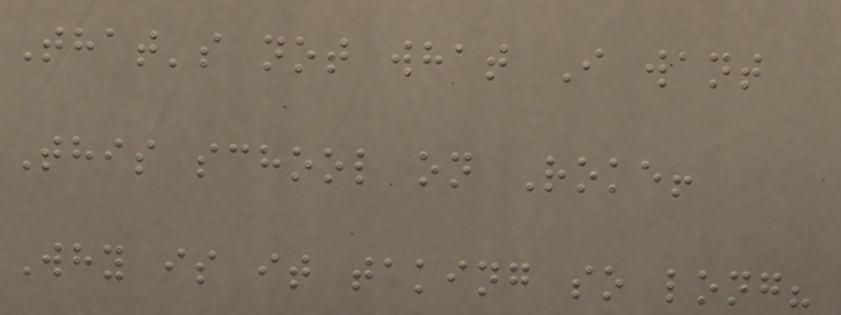That's not what I want
This school on Roke!
Why is it taking so long?
